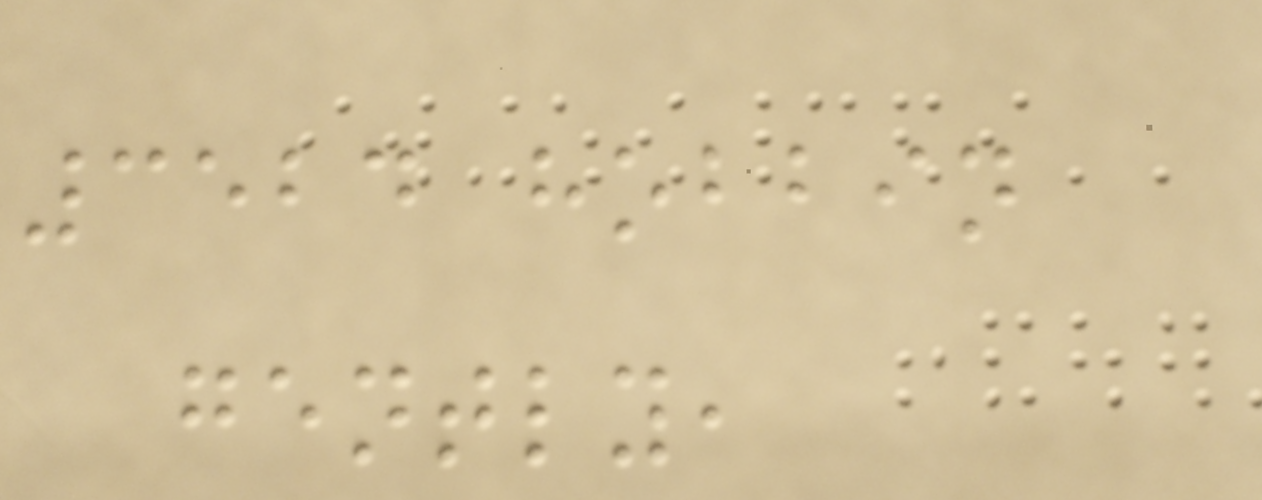3524 hobbin
gently,
